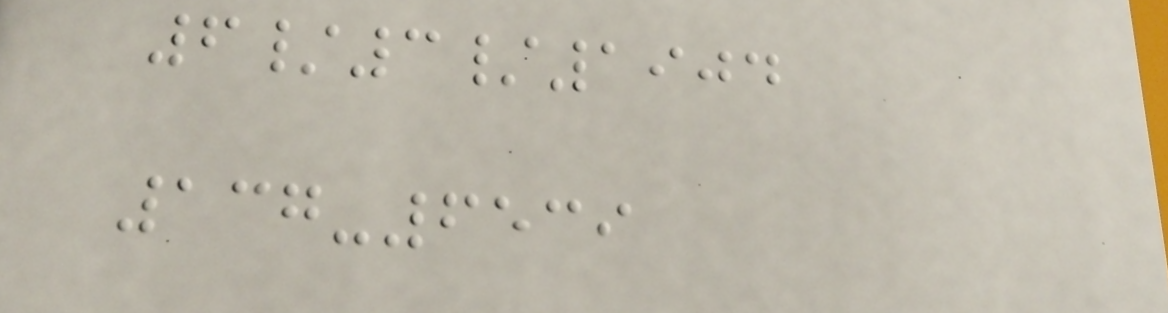6/3/1904
137-6539
